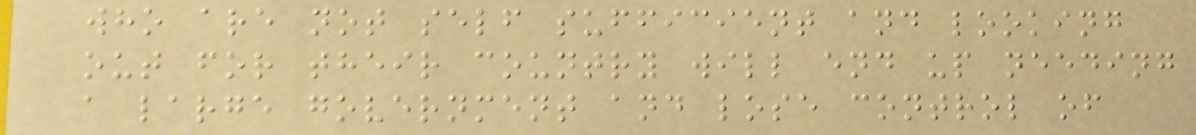who are not self sufficient and looking
out for their country will end up needing
a large government and lose control of
